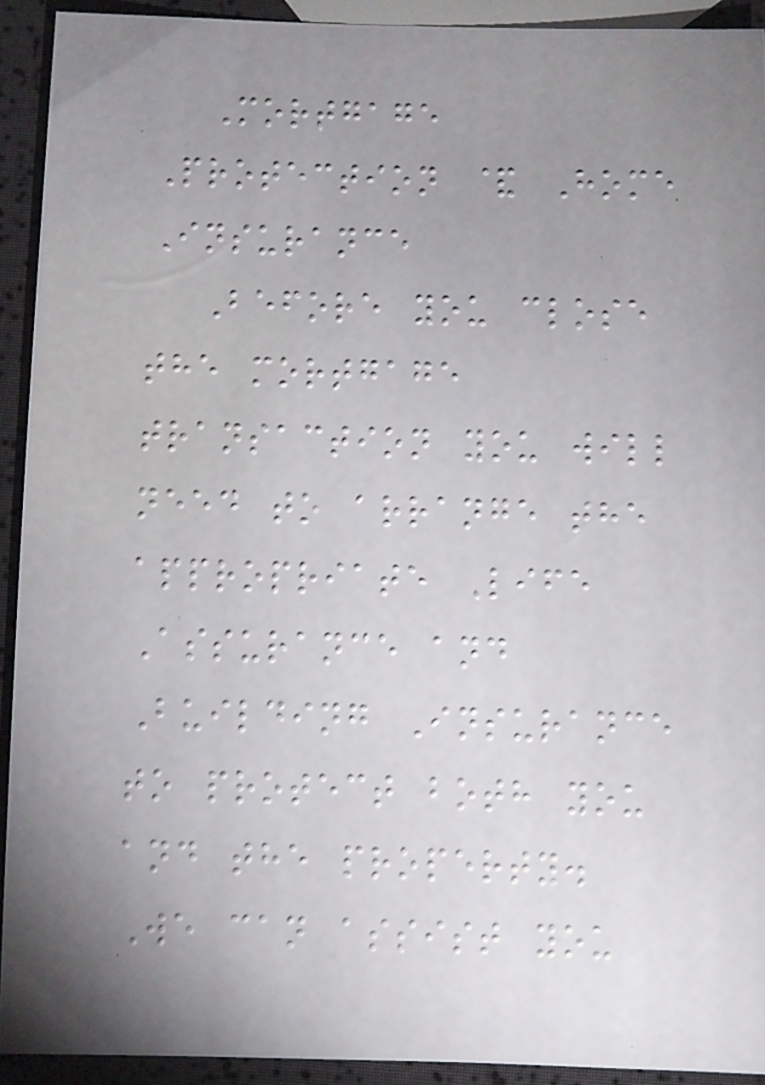Mortgage
Protection & Home
Insurance
Before you close
the mortgage
transaction you will
need to arrange the
appropriate Life
Assurance and
Building Insurance
to protect both you
and the property.
We can assist you
